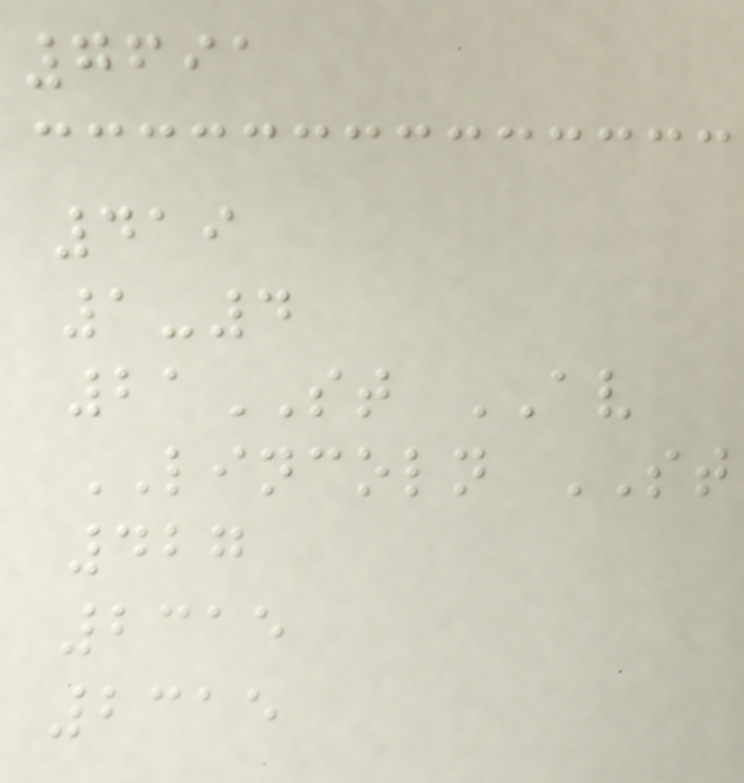7691
419
1-4
21ST AV
LINCOLN ST
427
2315
2315
